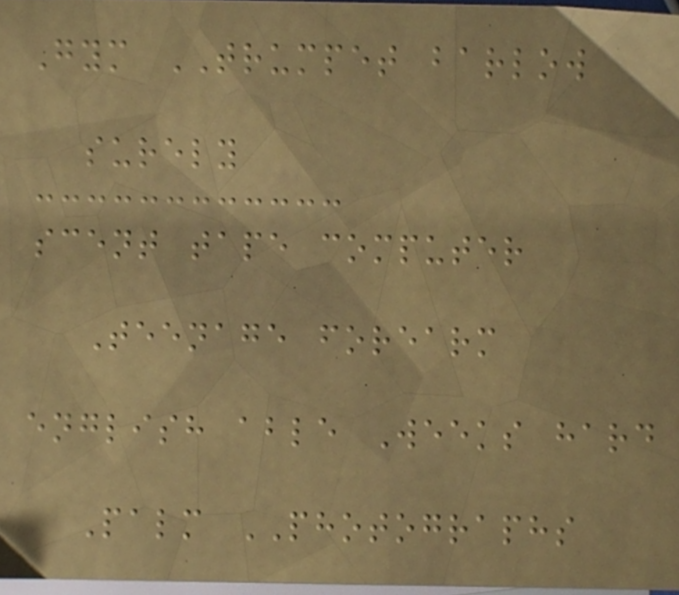Gym TRUMPET barlow
surely
scent tape computer
Teenage forearm
english able Weeks hard
Palm PHOTOGRAPHS
